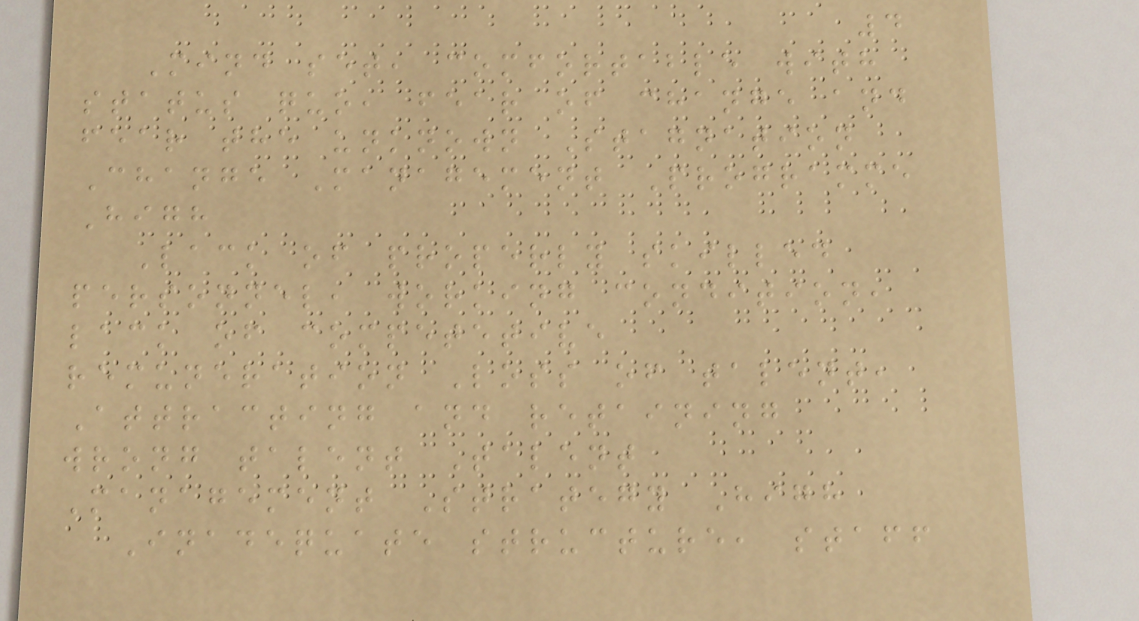4
Mind set, comfortable with
status quo, fear of change and
fear the unknown Stagnation
Change Management Programme
High
Lack of properly skilled
personnel, working condition,
lack of competetive
remuneration Loss of talent,
Attracting and retaining
wrong talent Talent
Management Strategy High
Inadequate structure, staff
